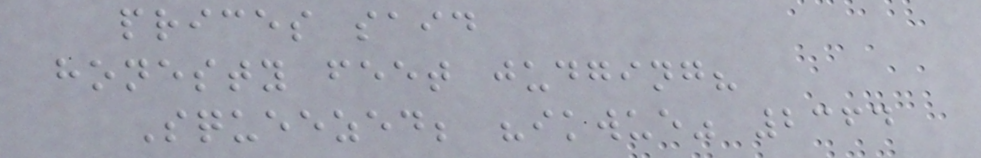prices said
honesty feet judging?
Squeezed; "ikwue" 2364
